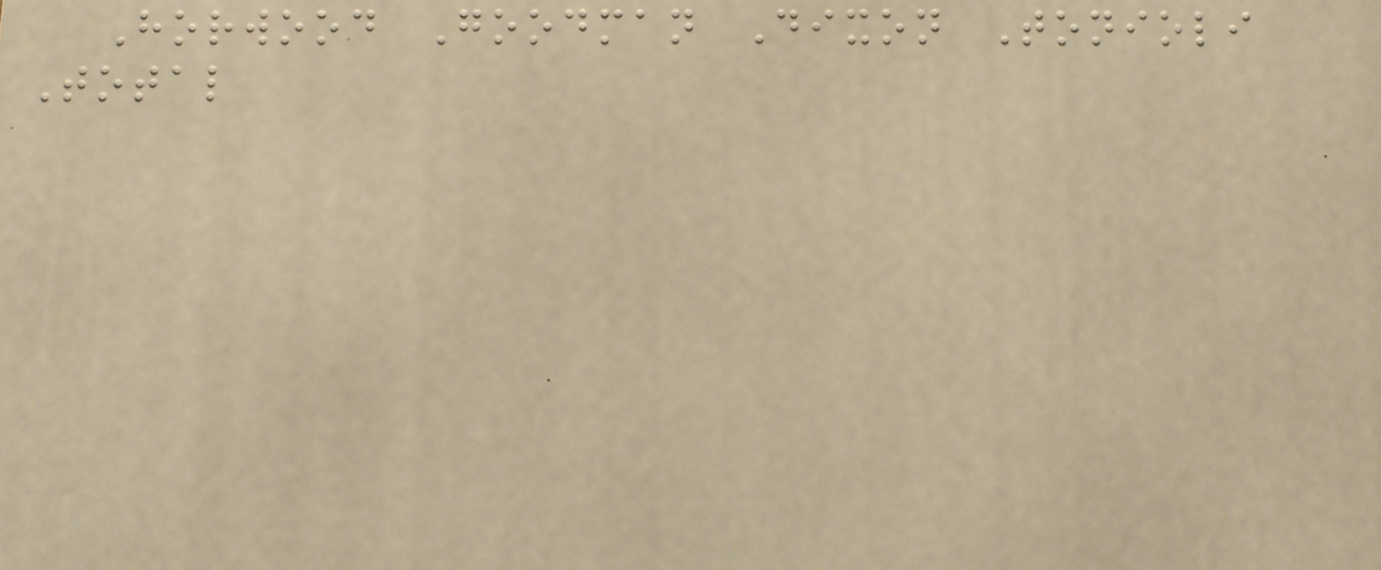Horwood Goodman Dixon Tonioli
Total
